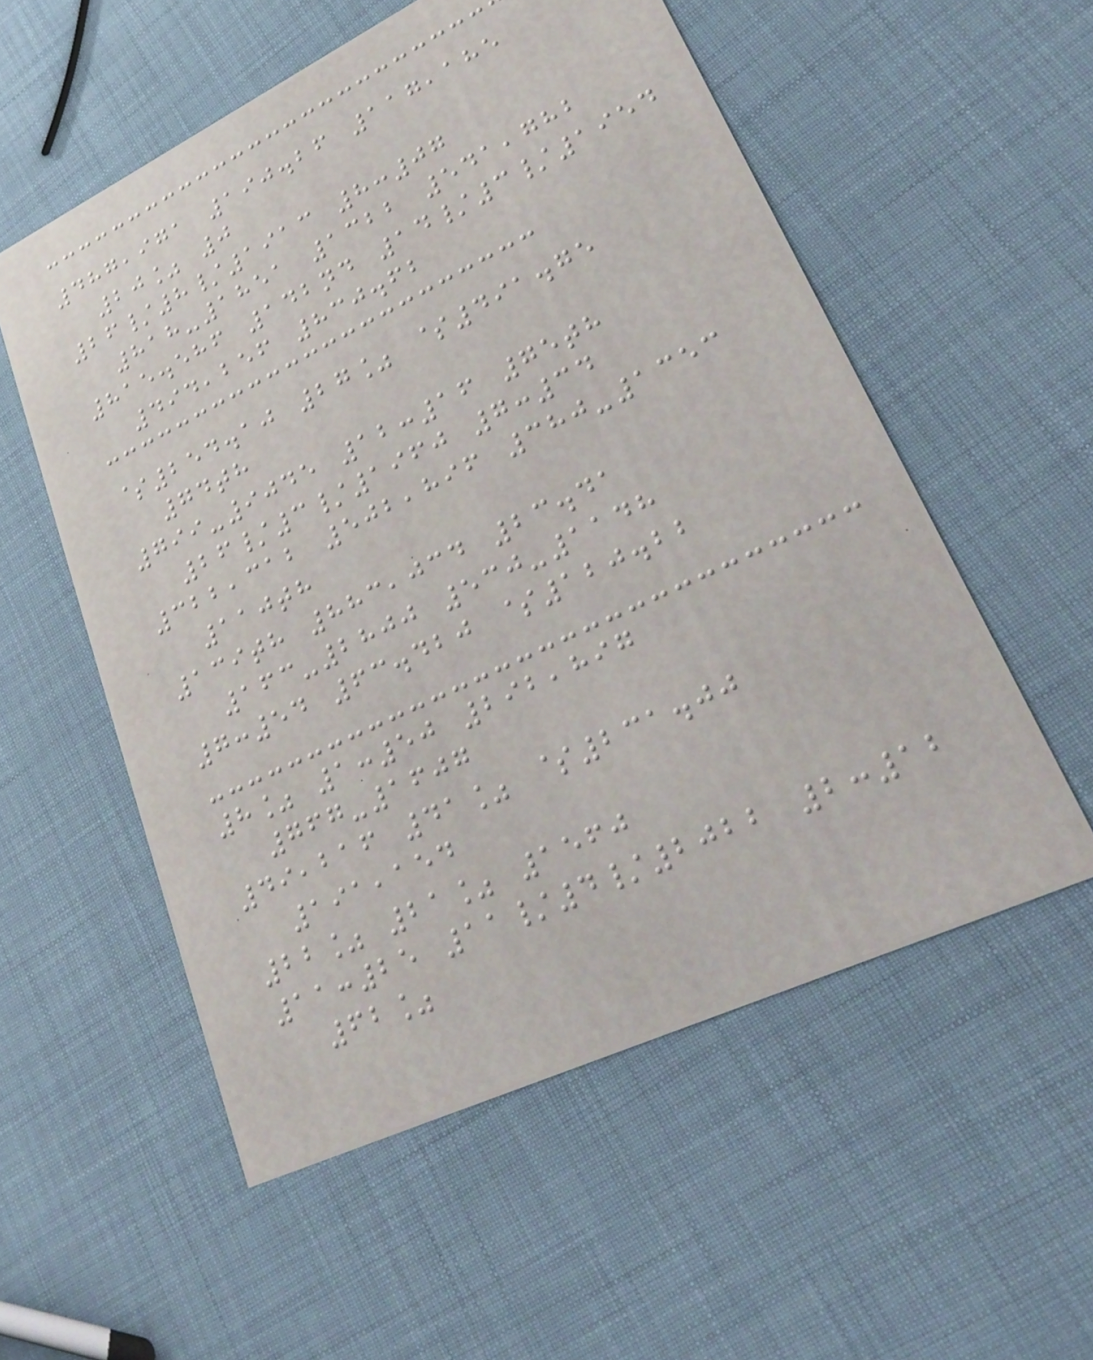487,971 190.26 117,185
20% 0
26/8/1913 8:07
818-1851 1322 541,782
815.586 142nd 14/3/1954
494,256 830.62
$254.10 27% $491.75
74th
799-9045 12:16 75th
26/3/1960 7:34
322,312 502,896 380-1353
110th
139th 883,034 23.41
163-2800 530-1148
7:54 63.420 $120.22
8% 1:50 292,897
767-1607
49,216 41% $231.00
191,154
22% 21% 1560
11:25 11/4/2022 2:12
62%
